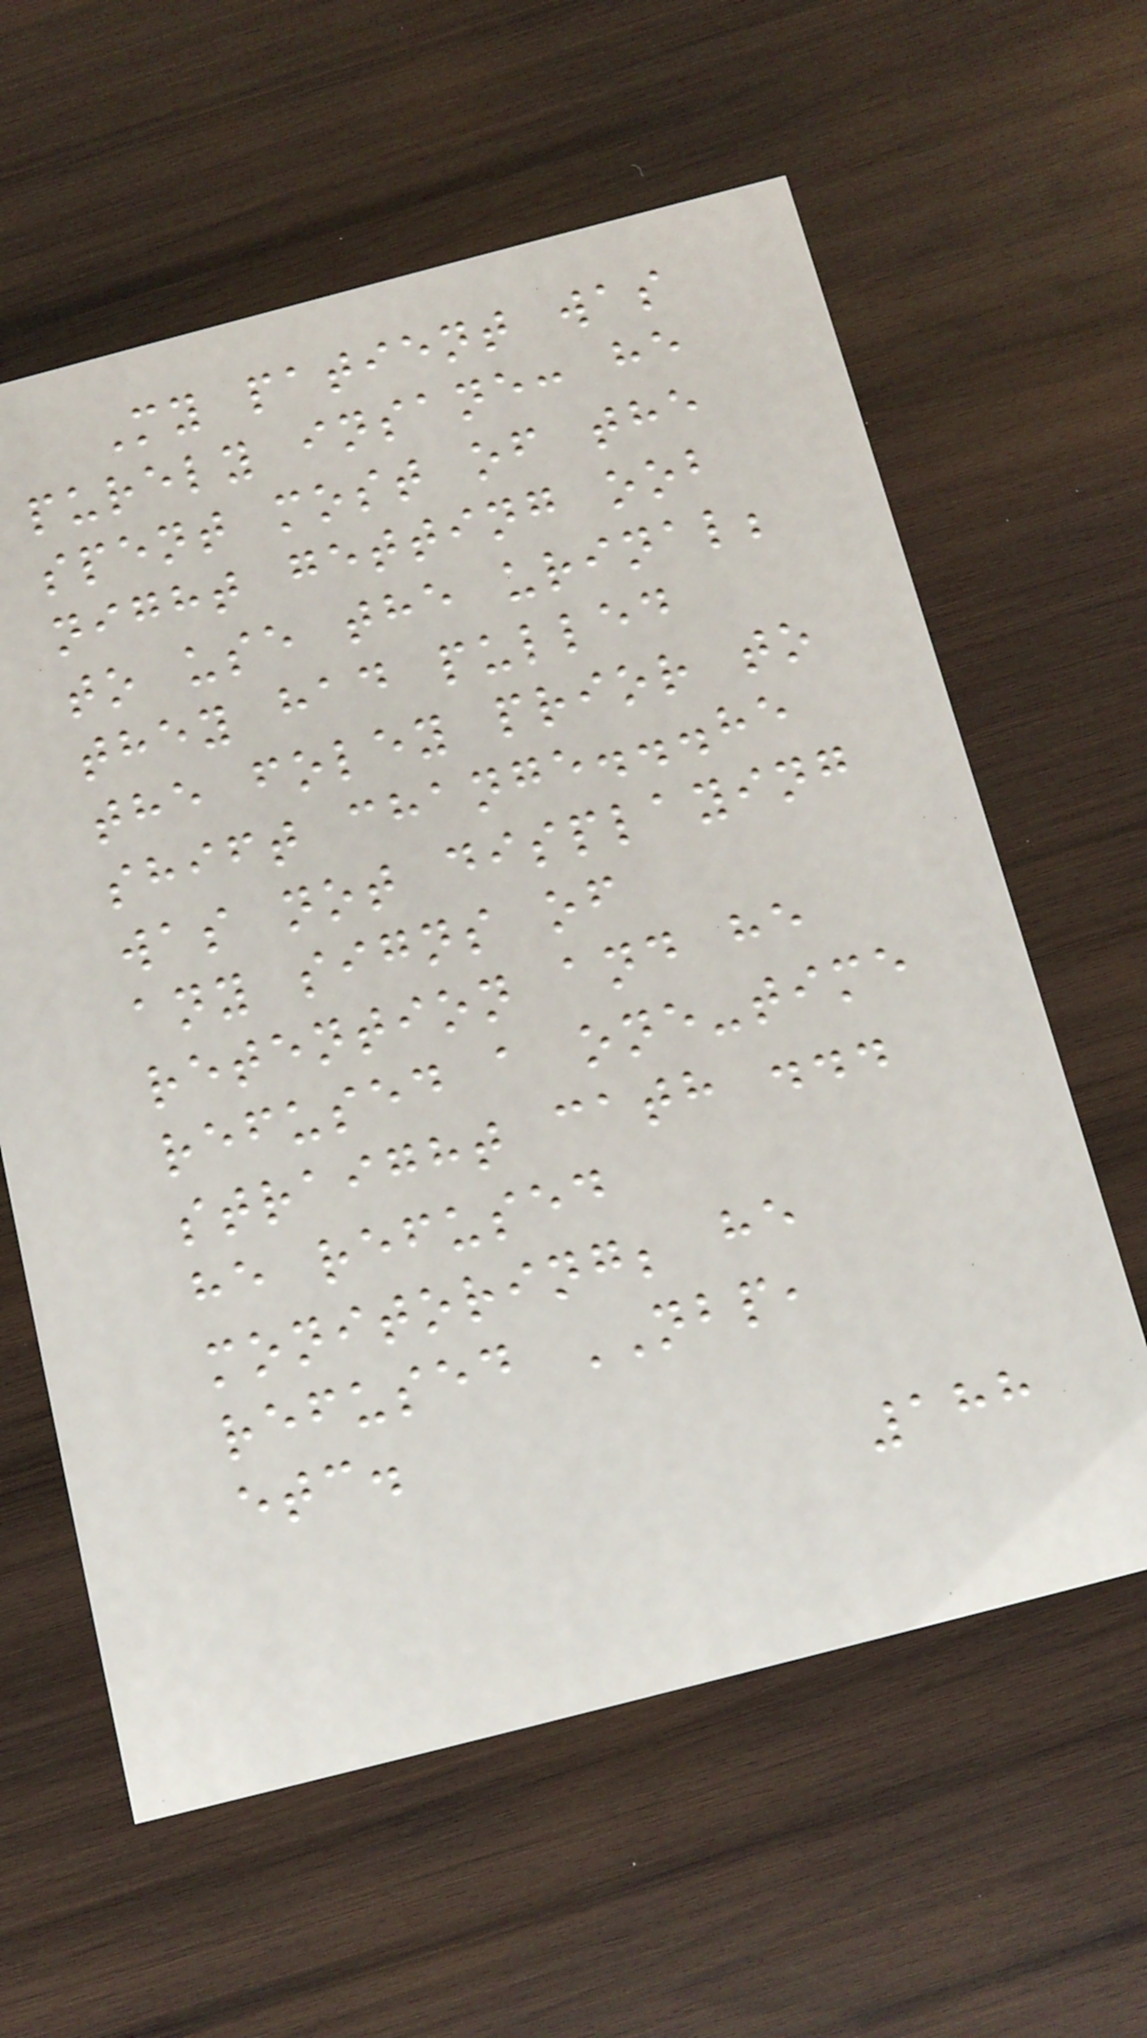My patient was
purely insane: he
spent most of the
night getting oob
to use the urinal;
they had pulled
the foley prior to
shift change...he
was not displaying
any signs of
retention and he
refused a one-time
straight cath ...
he refused
monitoring; he
refused NBP,
etc.
188
